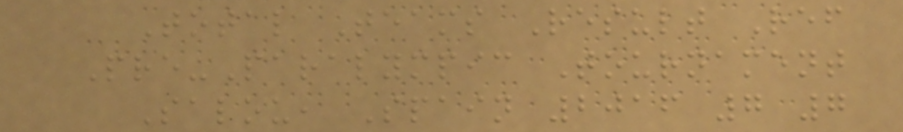Total Teams Result Ref
Pre-Paralympic Tournament
Salou, Spain 2016 7 7
